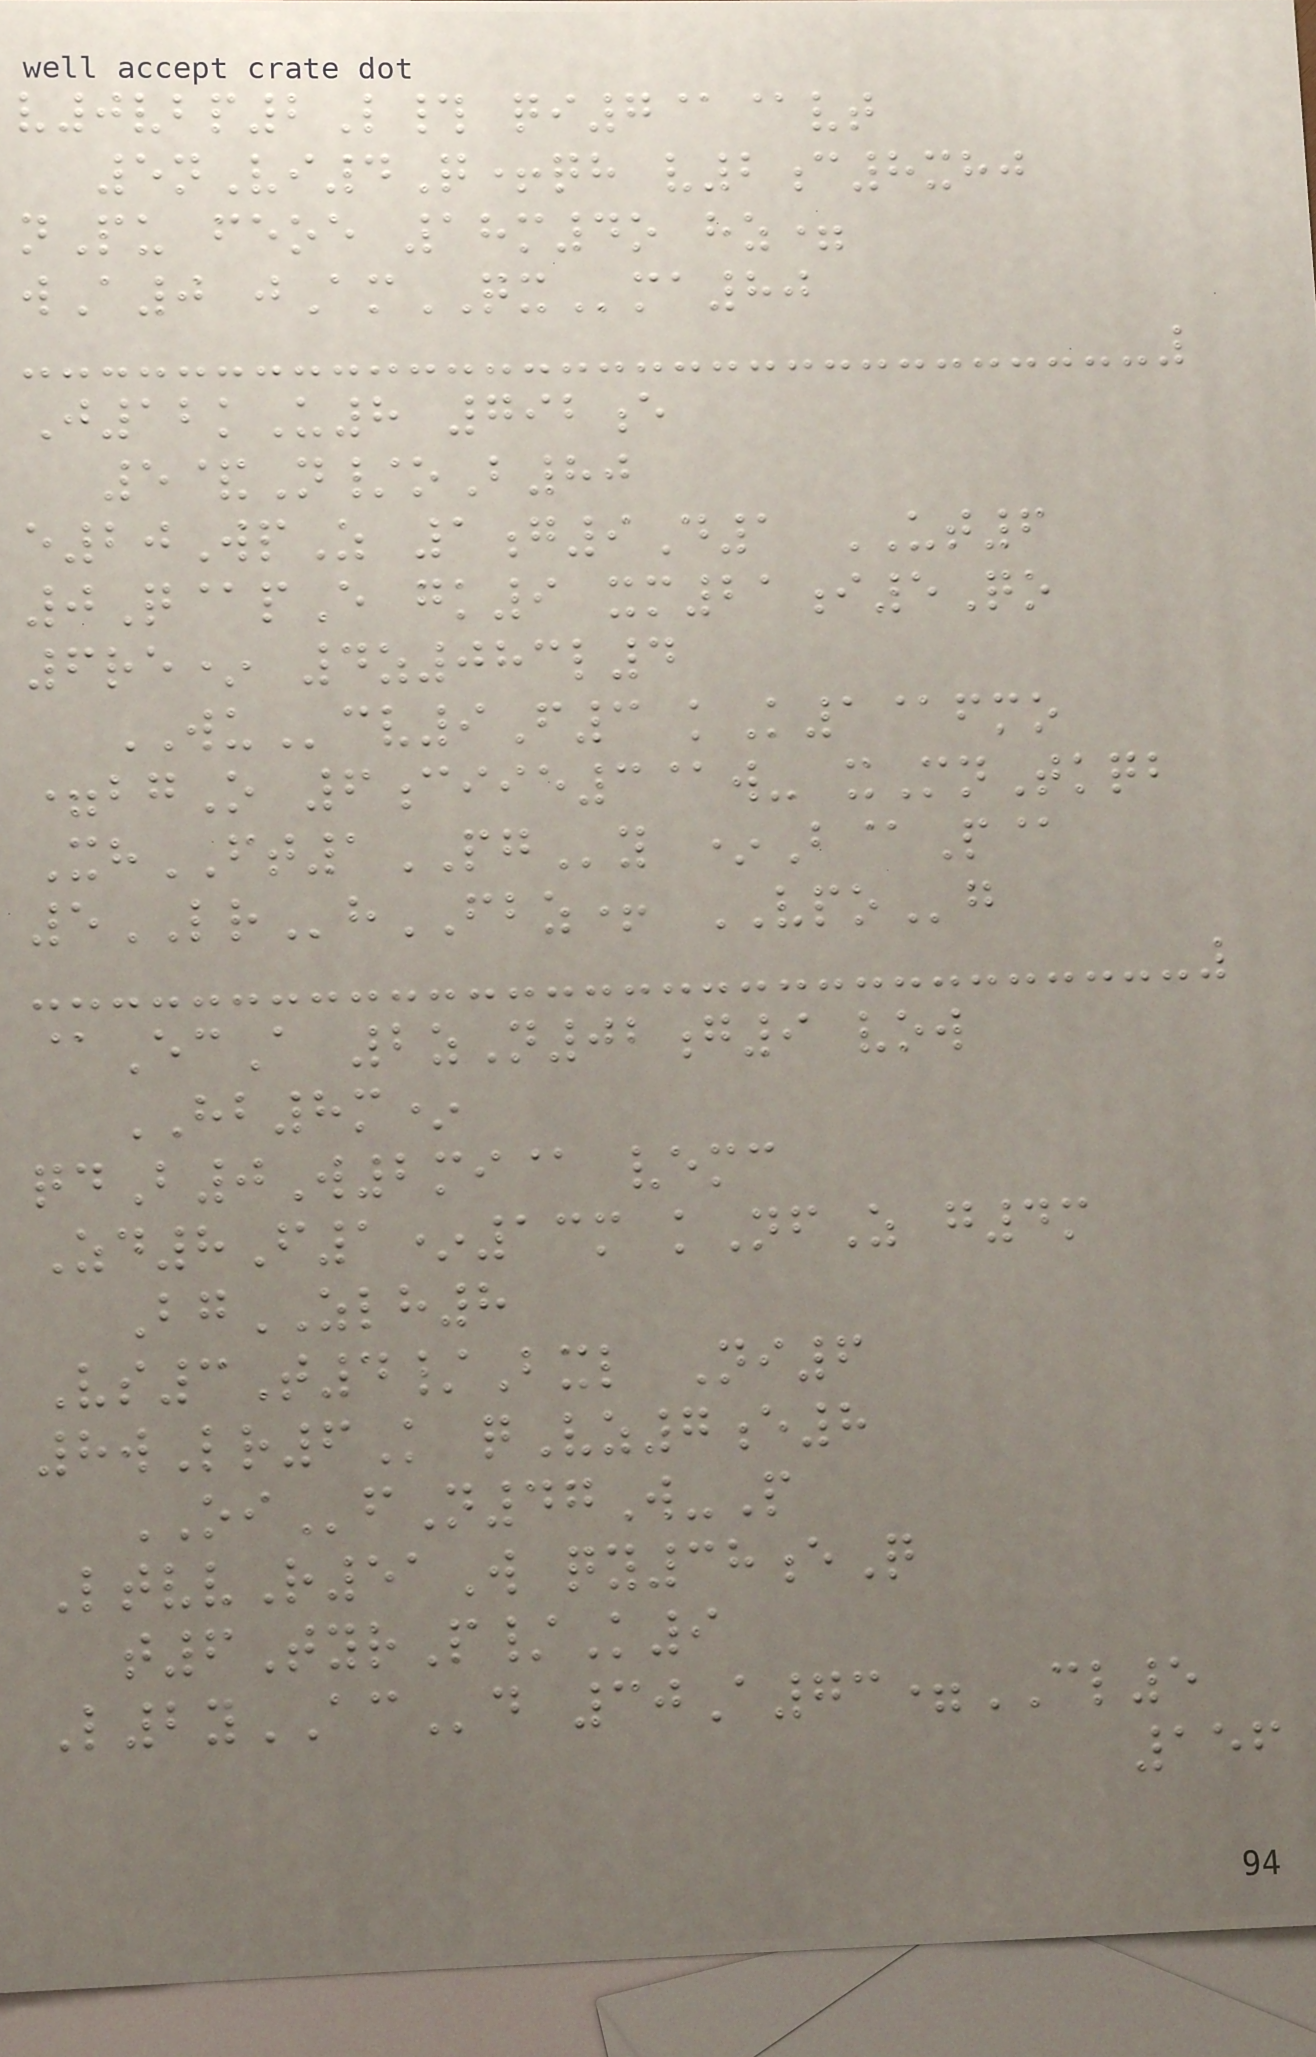v0vbp2L# qi7@@vt
5nVi4Q+qh v2c8xhj
nPu feoe 18m4o hz=
wA0 jAmQXma80
J12kU8 792e
5&N/oB80
e20WpZ 1g9D1 UT6
0Q@pE gk9 xm21i5Qo
6re* 4z083l4
WUcv9F3 kK1@fmo
=bgO 6ciie3@w- xMnTkqb
XhFT1PGy *B@P@
5LRhFBZ+ VPOg
@EcA 2zN02g9 vow
HB8m*
qdB0W2mi@ vemc
Zd8F1*13m kNfZ g4m
BgZLH8
Vs3T4/Bxl Ni6
8wLr6K qVz7e8
OIfN47W-P
LtvvR51W qy38eQ
t6TyrP/K9
L2yACd 30A73=CL5
156
